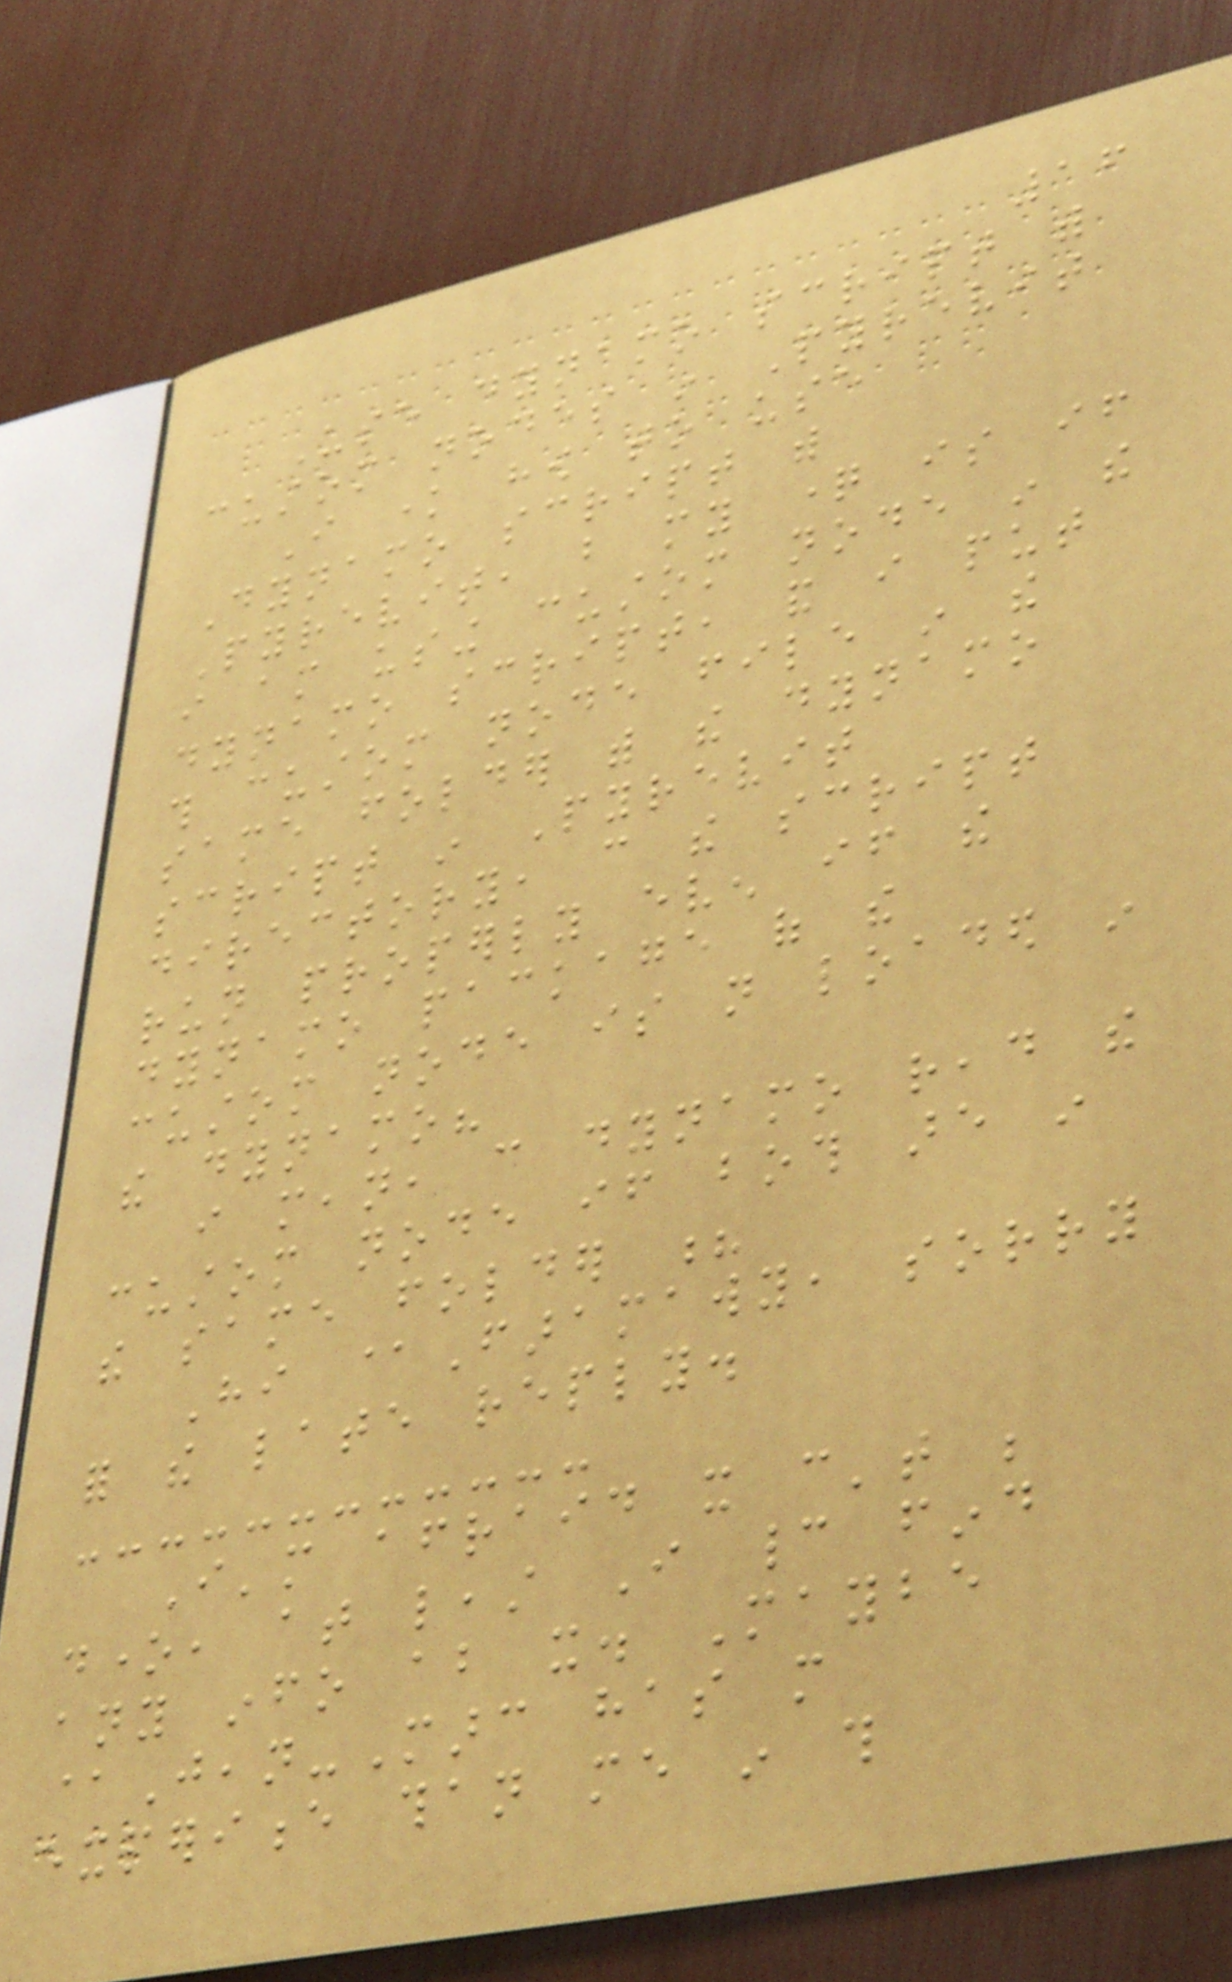16
Use dynamo script with
custom nodes in Pyrevit
I know how to use
Dynamo script with
Pyrevit, but my question is if
i am using custom node in the
dynamo script, and i put
this custom node file in the
same folder with the dynamo
script in Pyrevit
directory, can the script
run properly even if the
dynamo package of the
custom node is not loaded in
the dynamo?
i mean, can dynamo read the
custom node if both are in
the same folder ?
Hi @Faramawy, sorry
for the late reply.
I'm afraid it can't be
done, at least I cannot find
any info about it. Maybe
@Jean-Marc has more
experience than me in this
